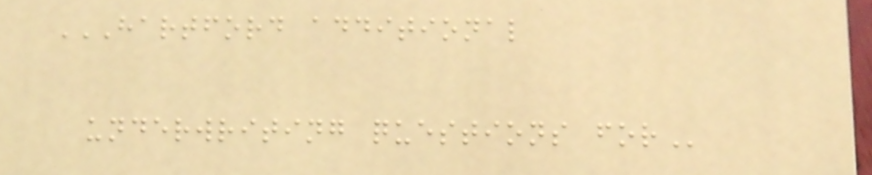HARTFORD ADDITIONAL
UNDERWRITING QUESTIONS FOR
